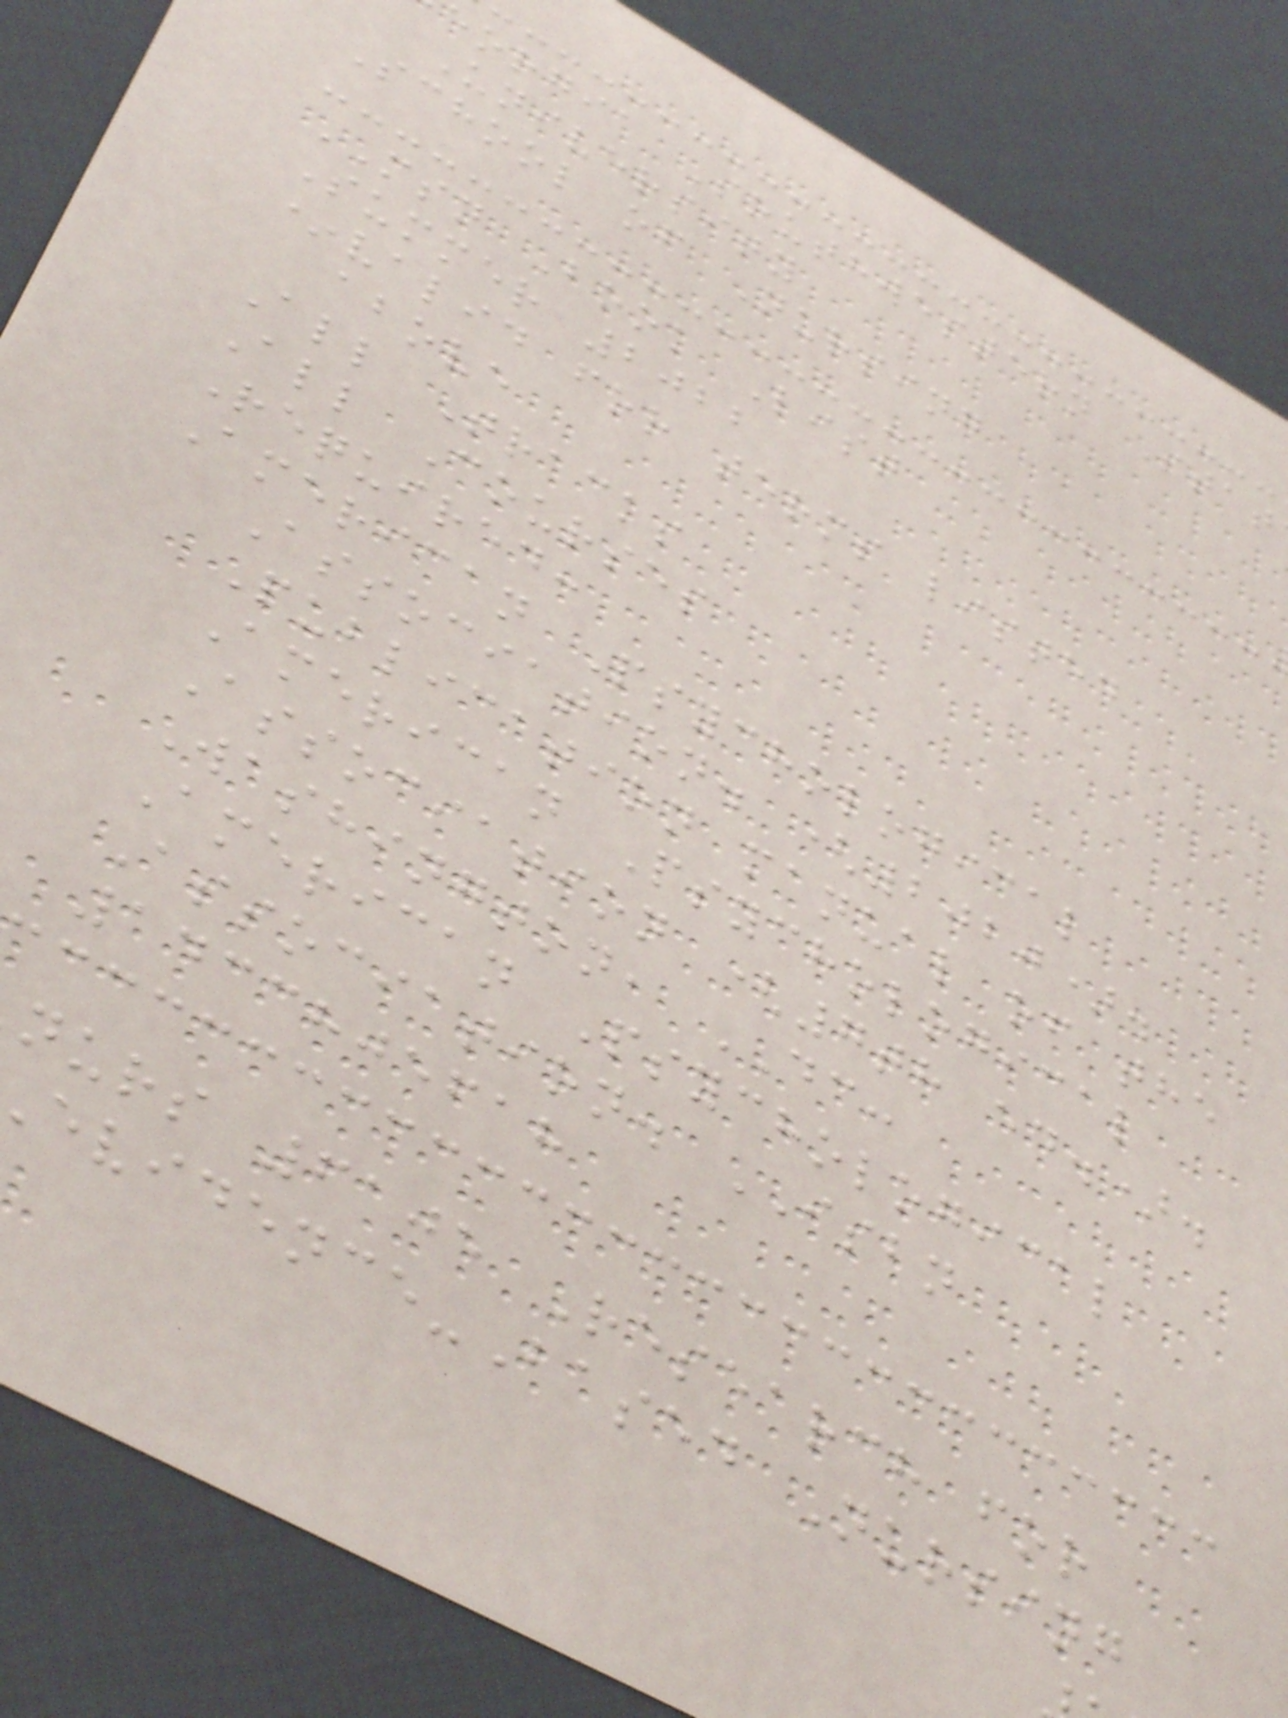eorgia Southwestern Stat
University
School of Nursing
MSN Book List
Summer 2022
*valid for terms listed
above
All Tracks
All Courses
Required:
American Psychological
Association. (2020).
Publication manual of the
American Psychological
Association (7th ed.).
Washington, DC:
American Psychological
Association. ISBN
1433805618
nurs 6105 Research for
vidence-Based Nursing
